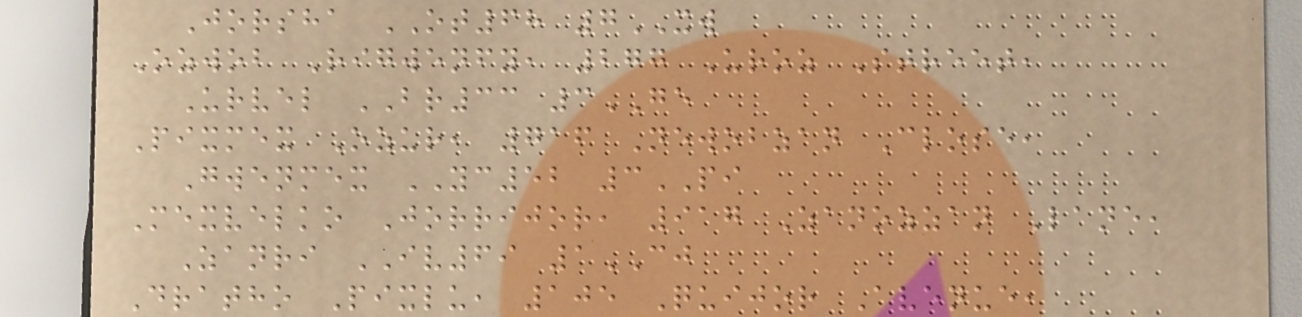Jorsha OT68 7XW
Ozwob Rigwenfy, 277 Uroz Street,
Urvel BR33 3GE
Pixmex Ozur, 716 Newobzan Close,
Gwenmex YC52 3PI
Mexvelko Jorrijor, 917 Zanozzan Lane,
Zanri IV69 1CJ
Dratho Pixlu, 105 Quijor Avenue,
